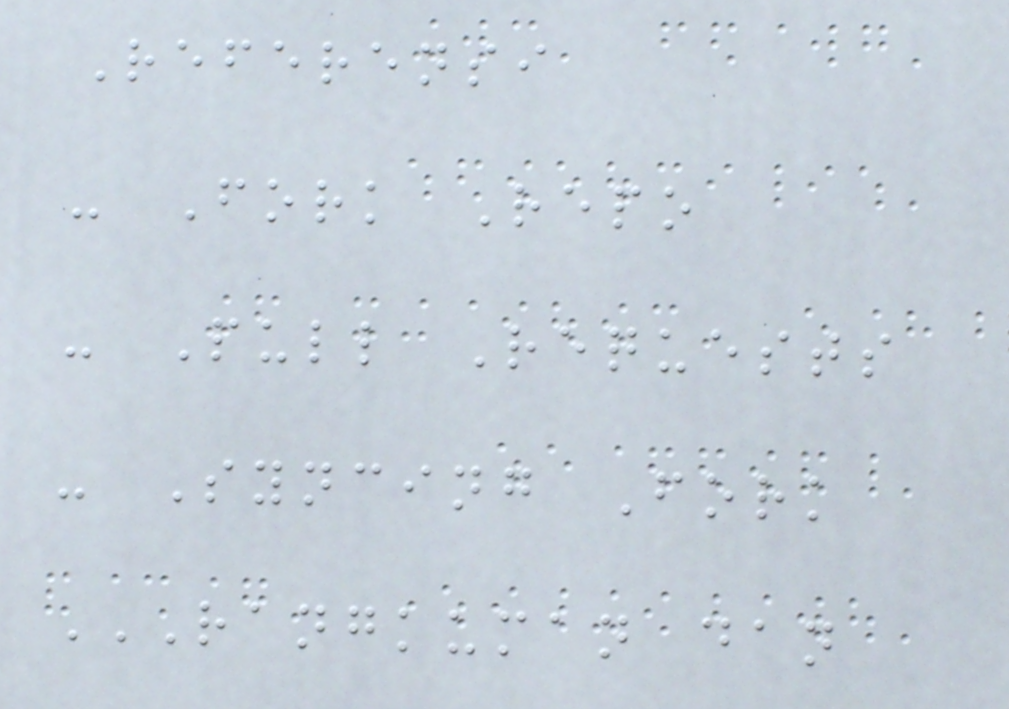Referensi
- Fork Repo
- Pull Requests
- Syncing Fork
RANGKUMAN DAN
